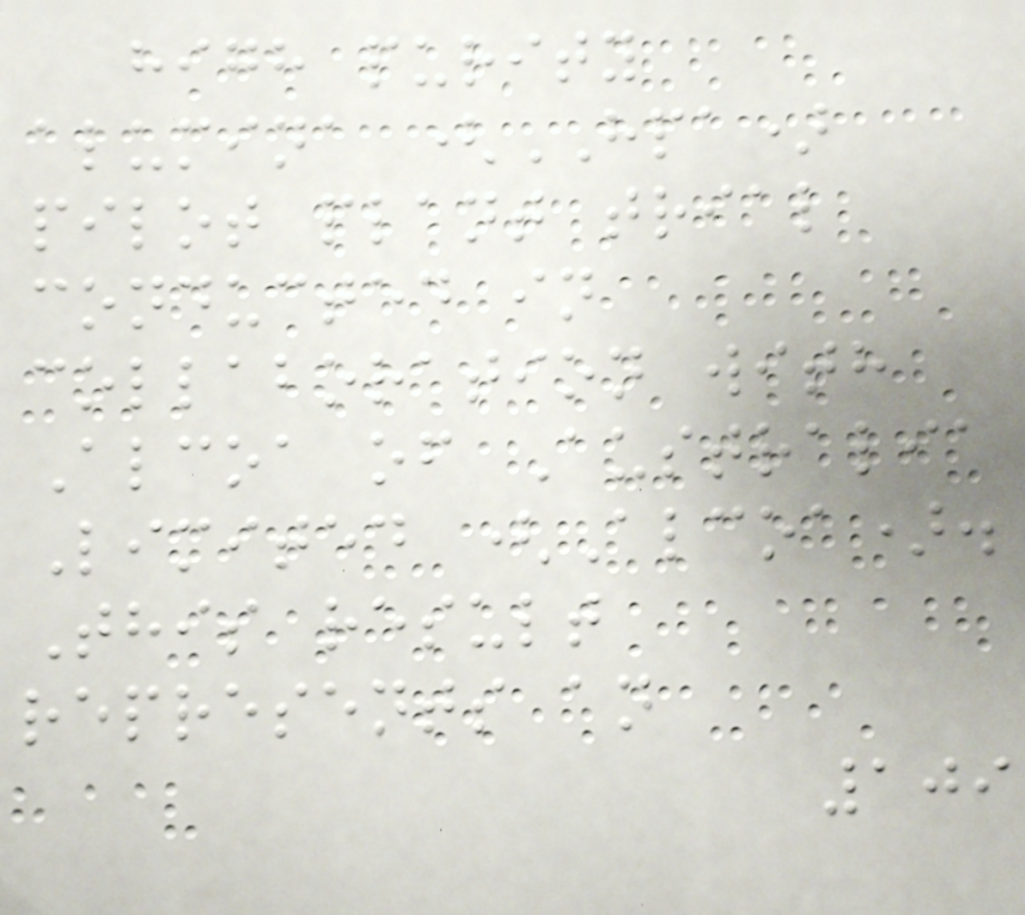high purity
alumina (HPA)
pilot plant trial
conducted in
collaboration with
Alcoa of Australia
Limited (Alcoa).
This result
represents an
109
